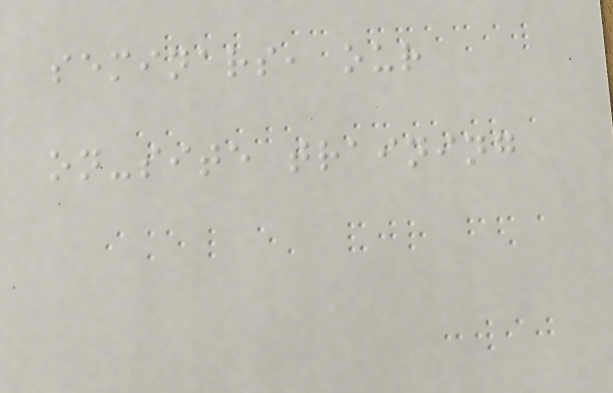seminars, our
on-site training
